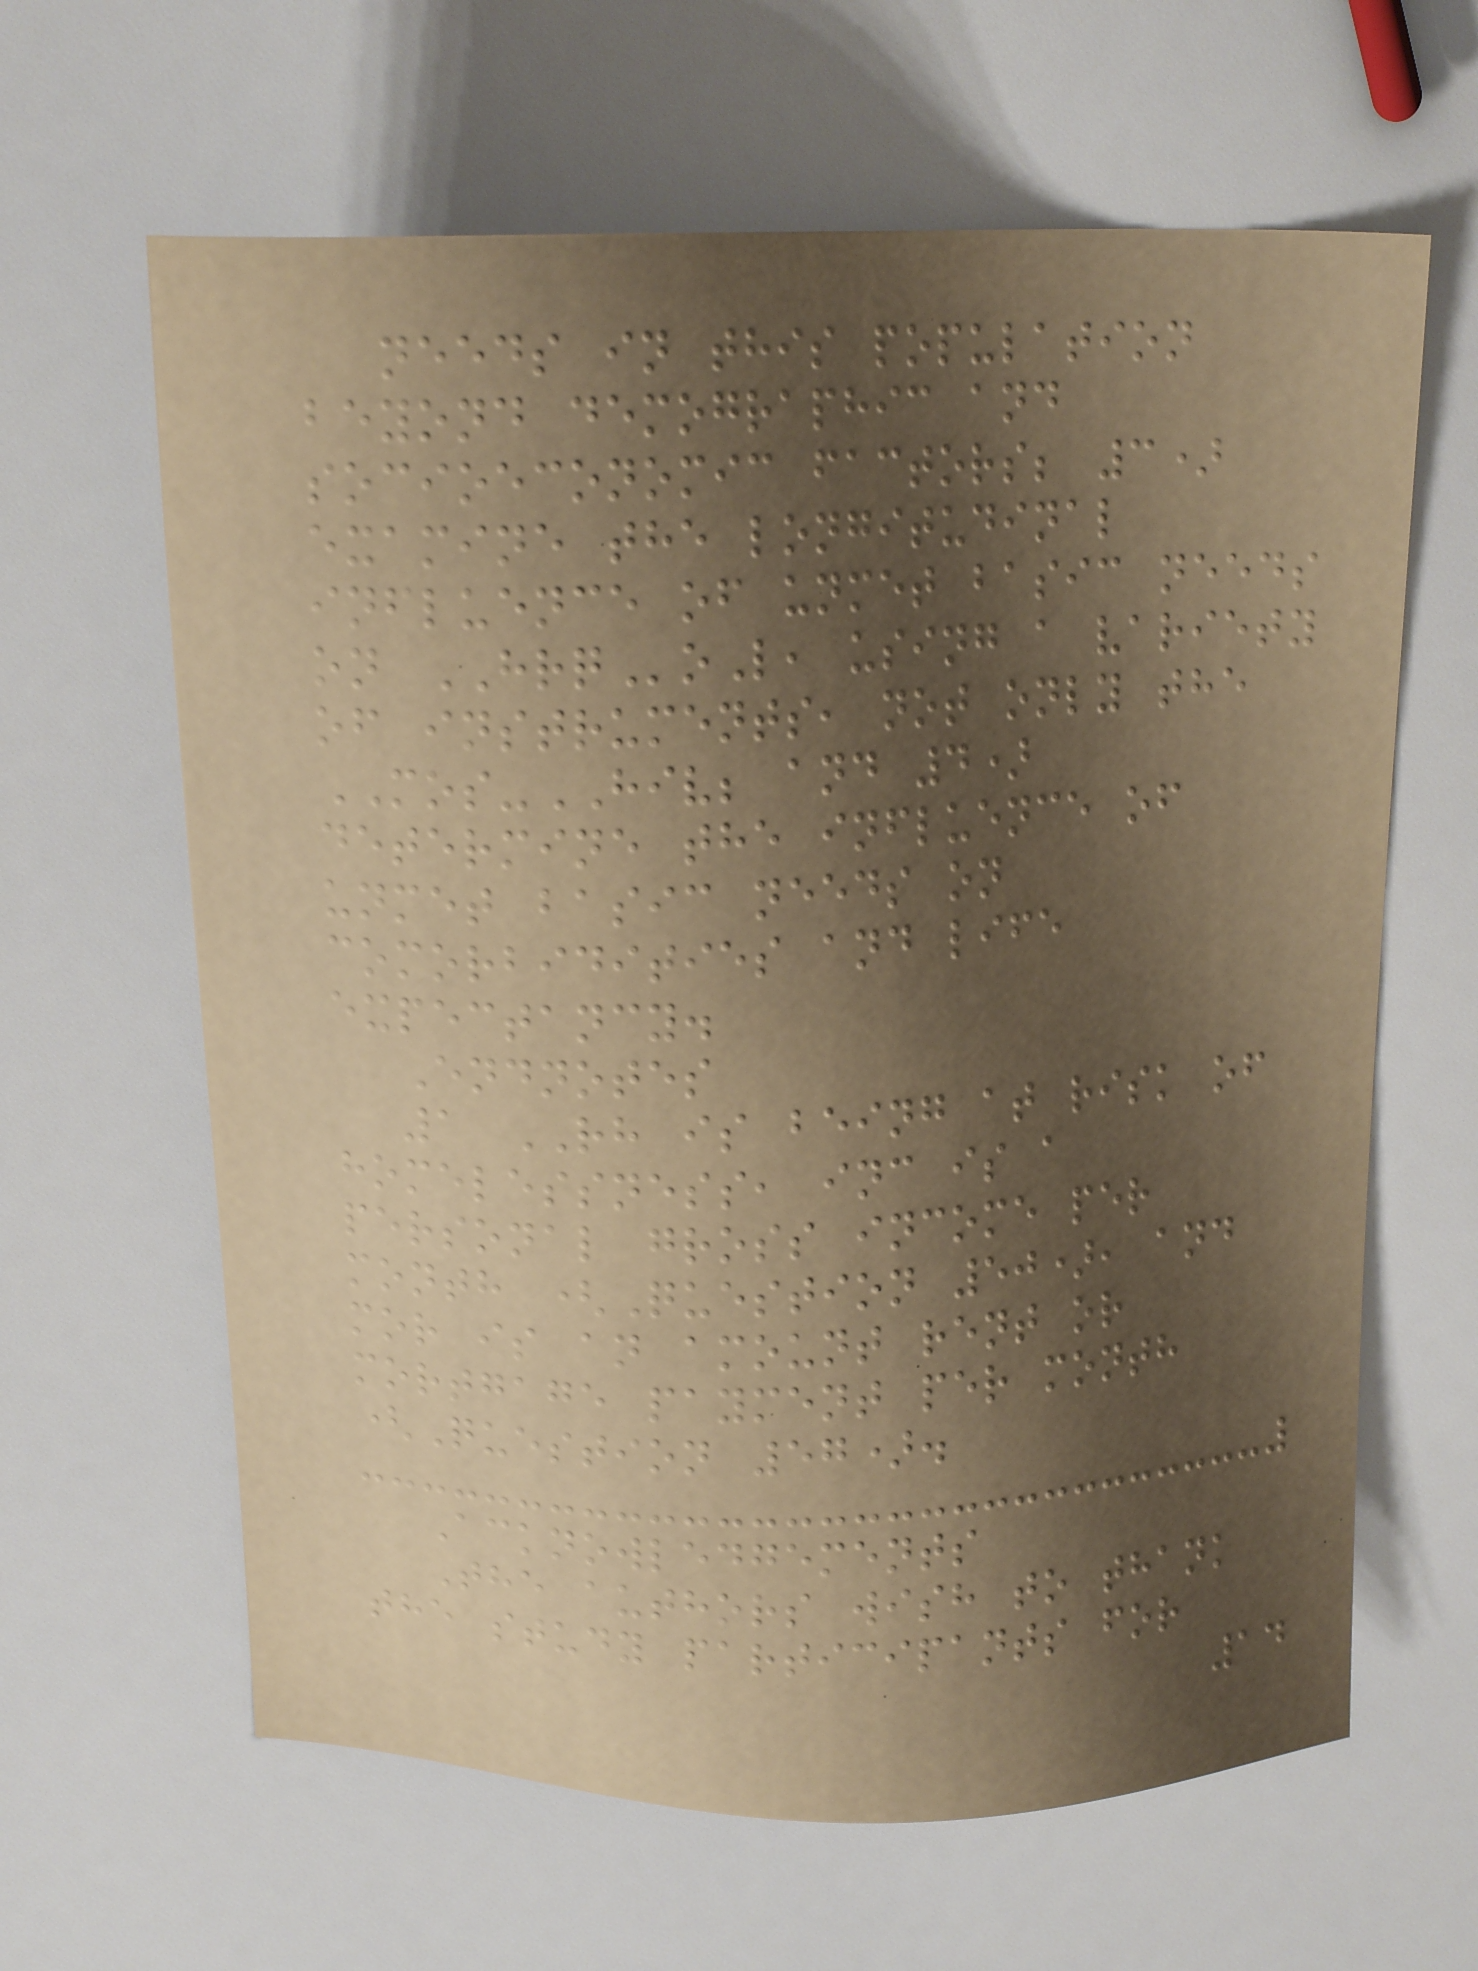needs in this population
beyond demographic and
socioeconomic factors; 3)
examine the longitudinal
influence of unmet basic needs
on HRQoL, using a variety
of instruments, not only the
MOS-HIV; and 4)
determine the influence of
unmet basic needs on
comorbidities and life
expectancy.
Endnotes
1 RH is being at risk of
homelessness, inc is a
personal gross income per
month (Question 50), and
mor is an amount rent or
mortgage payment per month
(Question 57).
Acknowledgements
The authors wish to thank
the study participants for
14
